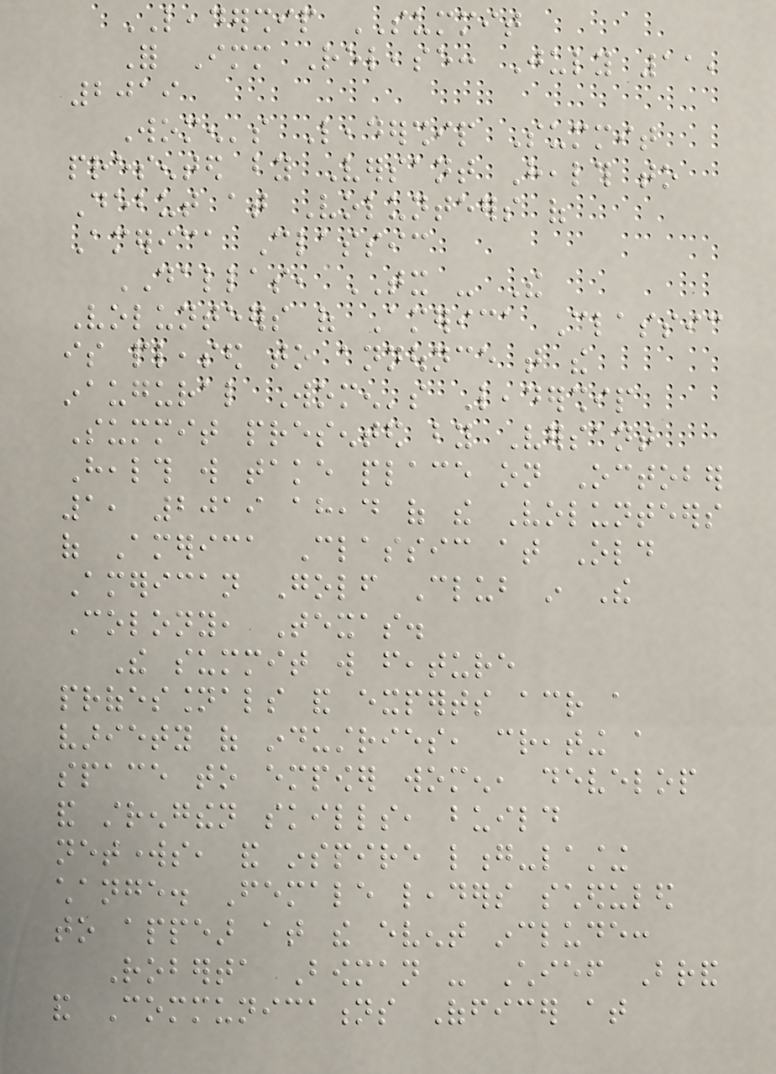LEADERSHIP SUMMIT
For Immediate Release: July 11,
2019
Women's Leadership Summit
presented by Versant Health to
Debut at Volunteers of
America Classic
DALLAS, TX - The
Volunteers of America Classic
is pleased to announce that the
inaugural Women's Leadership
Summit presented by Versant
Health will take place on October
1, 2019 ahead of the Volunteers
of America Classic at Old
American Golf Club in The
Colony, Texas.
The summit will feature
professionals and experts across a
variety of industries, creating a
space to empower women, develop
and strengthen skills, build
networks, and inspire long-lasting
change. Female leaders scheduled
to appear at the event include:
Roberta Bowman - Chief Brand
and Communications Officer at
